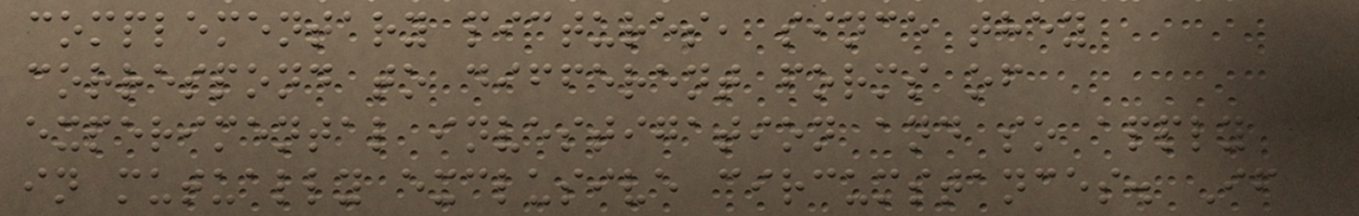complementary pictures, since they
correspond to different forms of
experimental investigation and so apply
in mutually exclusive circumstances. If
